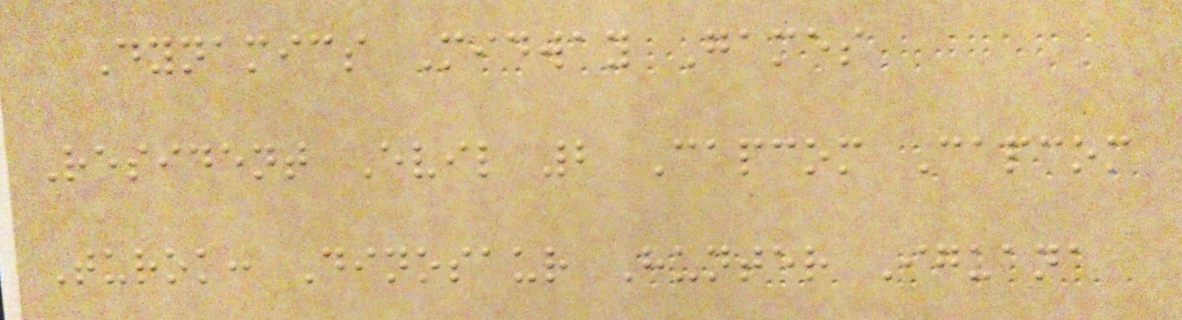Dynamics Midway Games
Resident Evil 2 Capcom Capcom
Turok: Dinosaur Hunter Iguana
